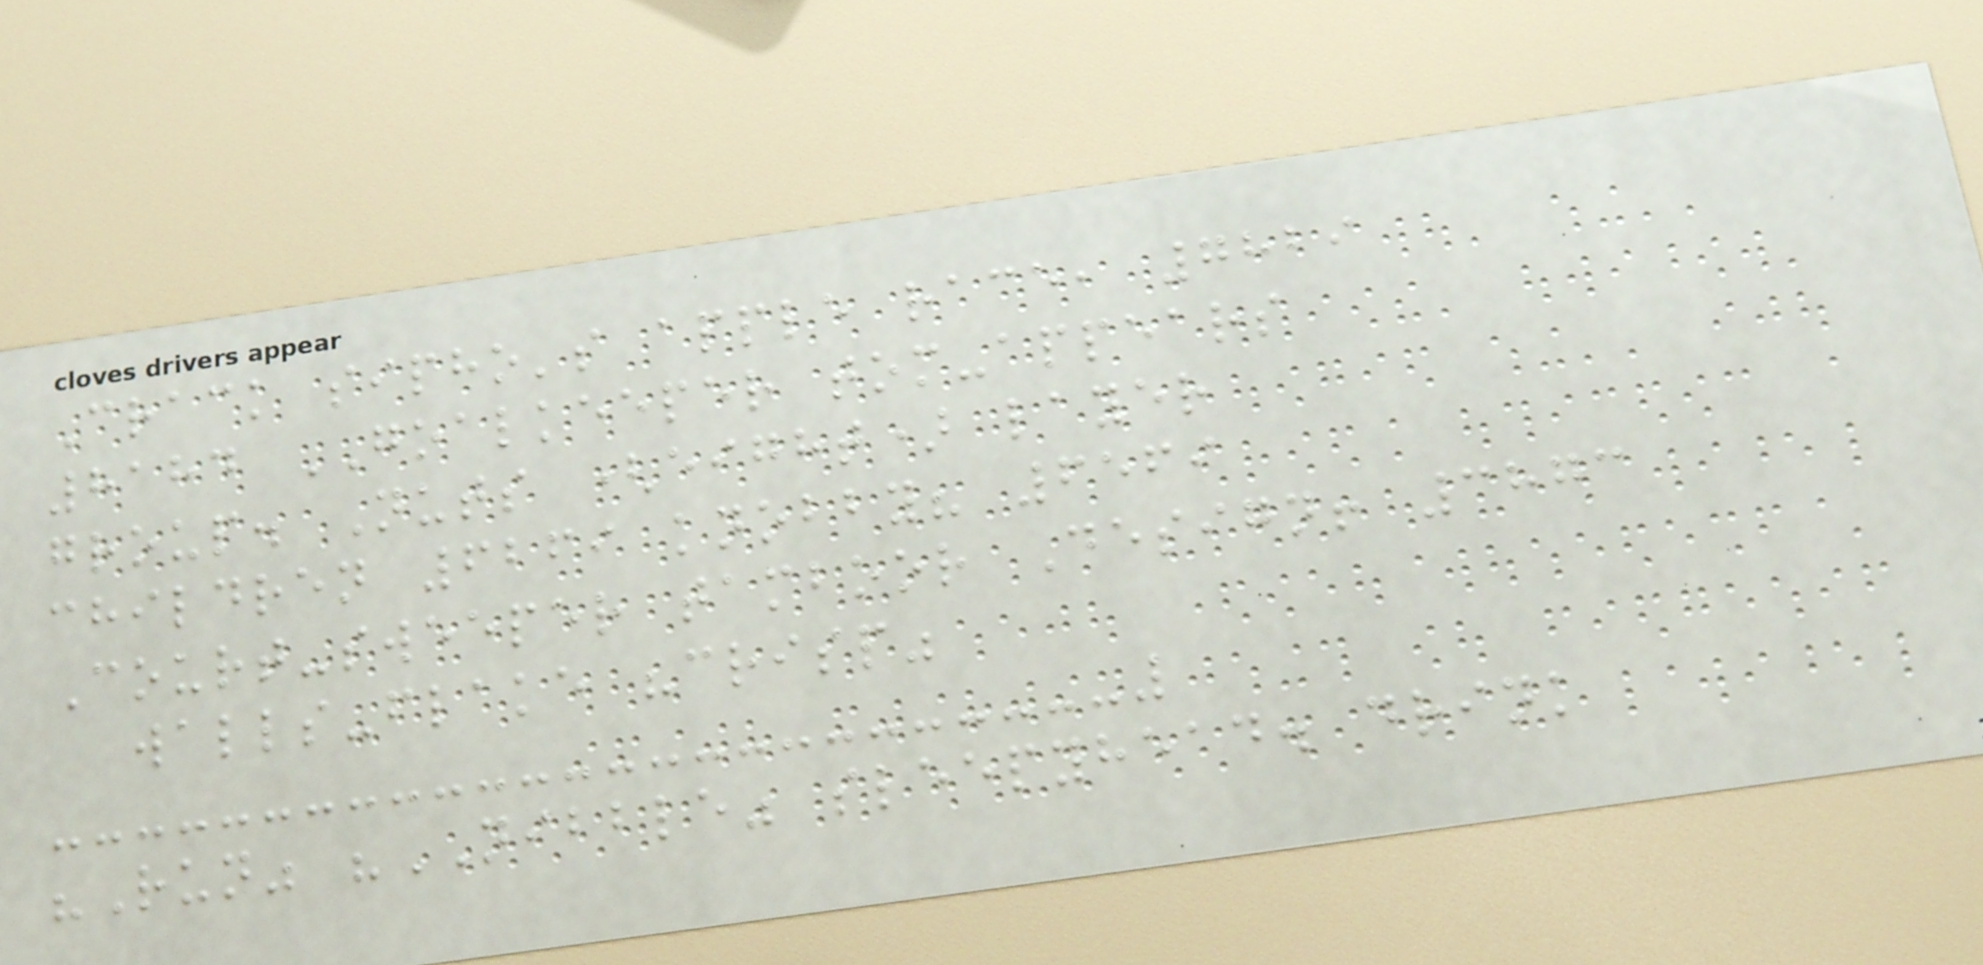Crack sipho's apple race, 7829
8184 GOALKEEPER tom-appears
group. Nuts (eight) layer
children 6269 knobby? 6569
Court-sweeper tamboor Design! 3873
walls-flake "crisp"
"Run" "NIBBLE" sleepyhead. drink
